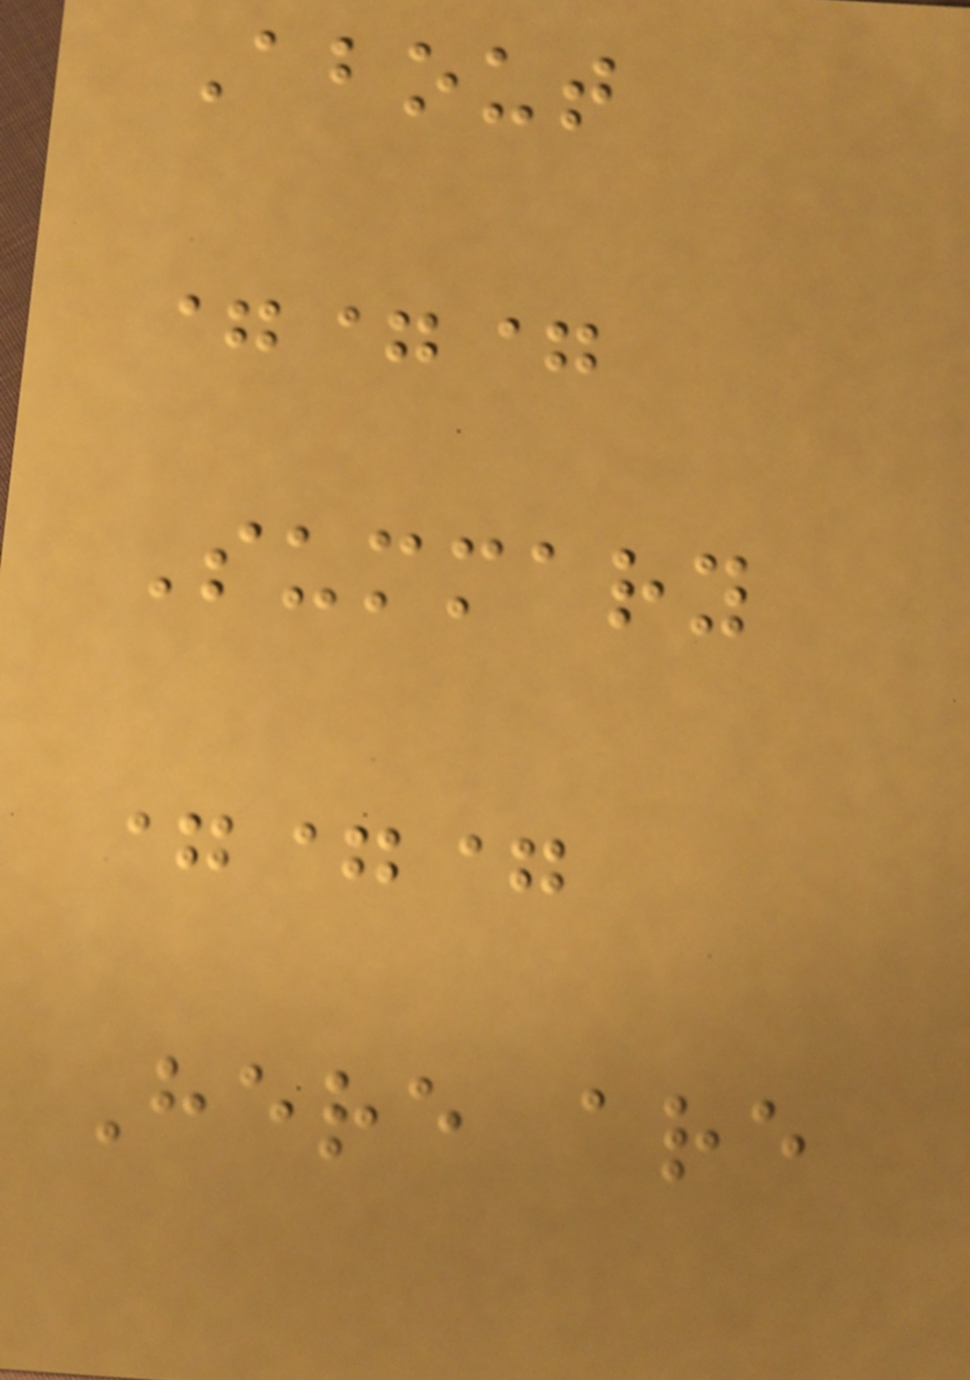About
===
Summary
===
Here are
